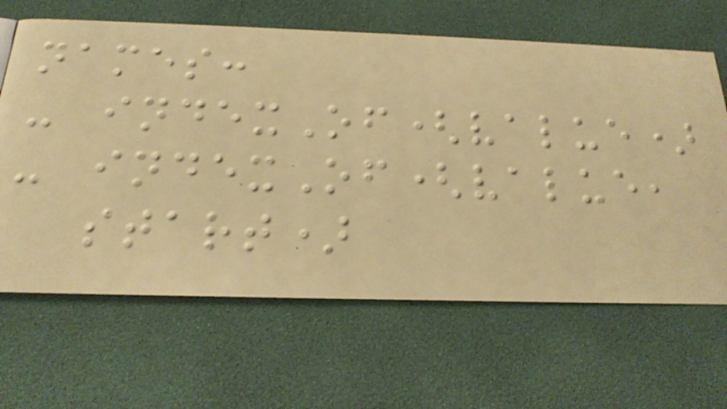names:
- indexOf(value)
- indexOf(value,
start)
